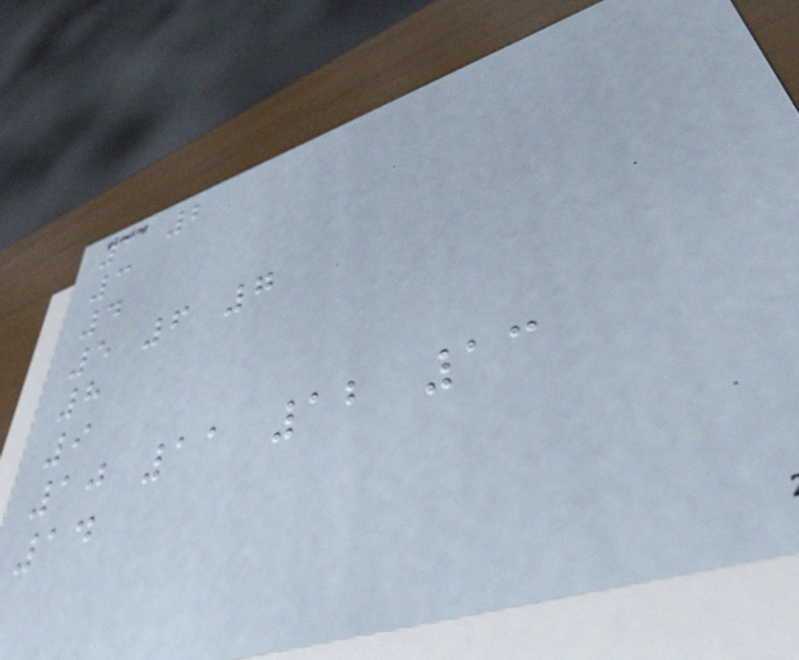1 2
3
4
5 6 7
8
9
10 11 12 13
14
